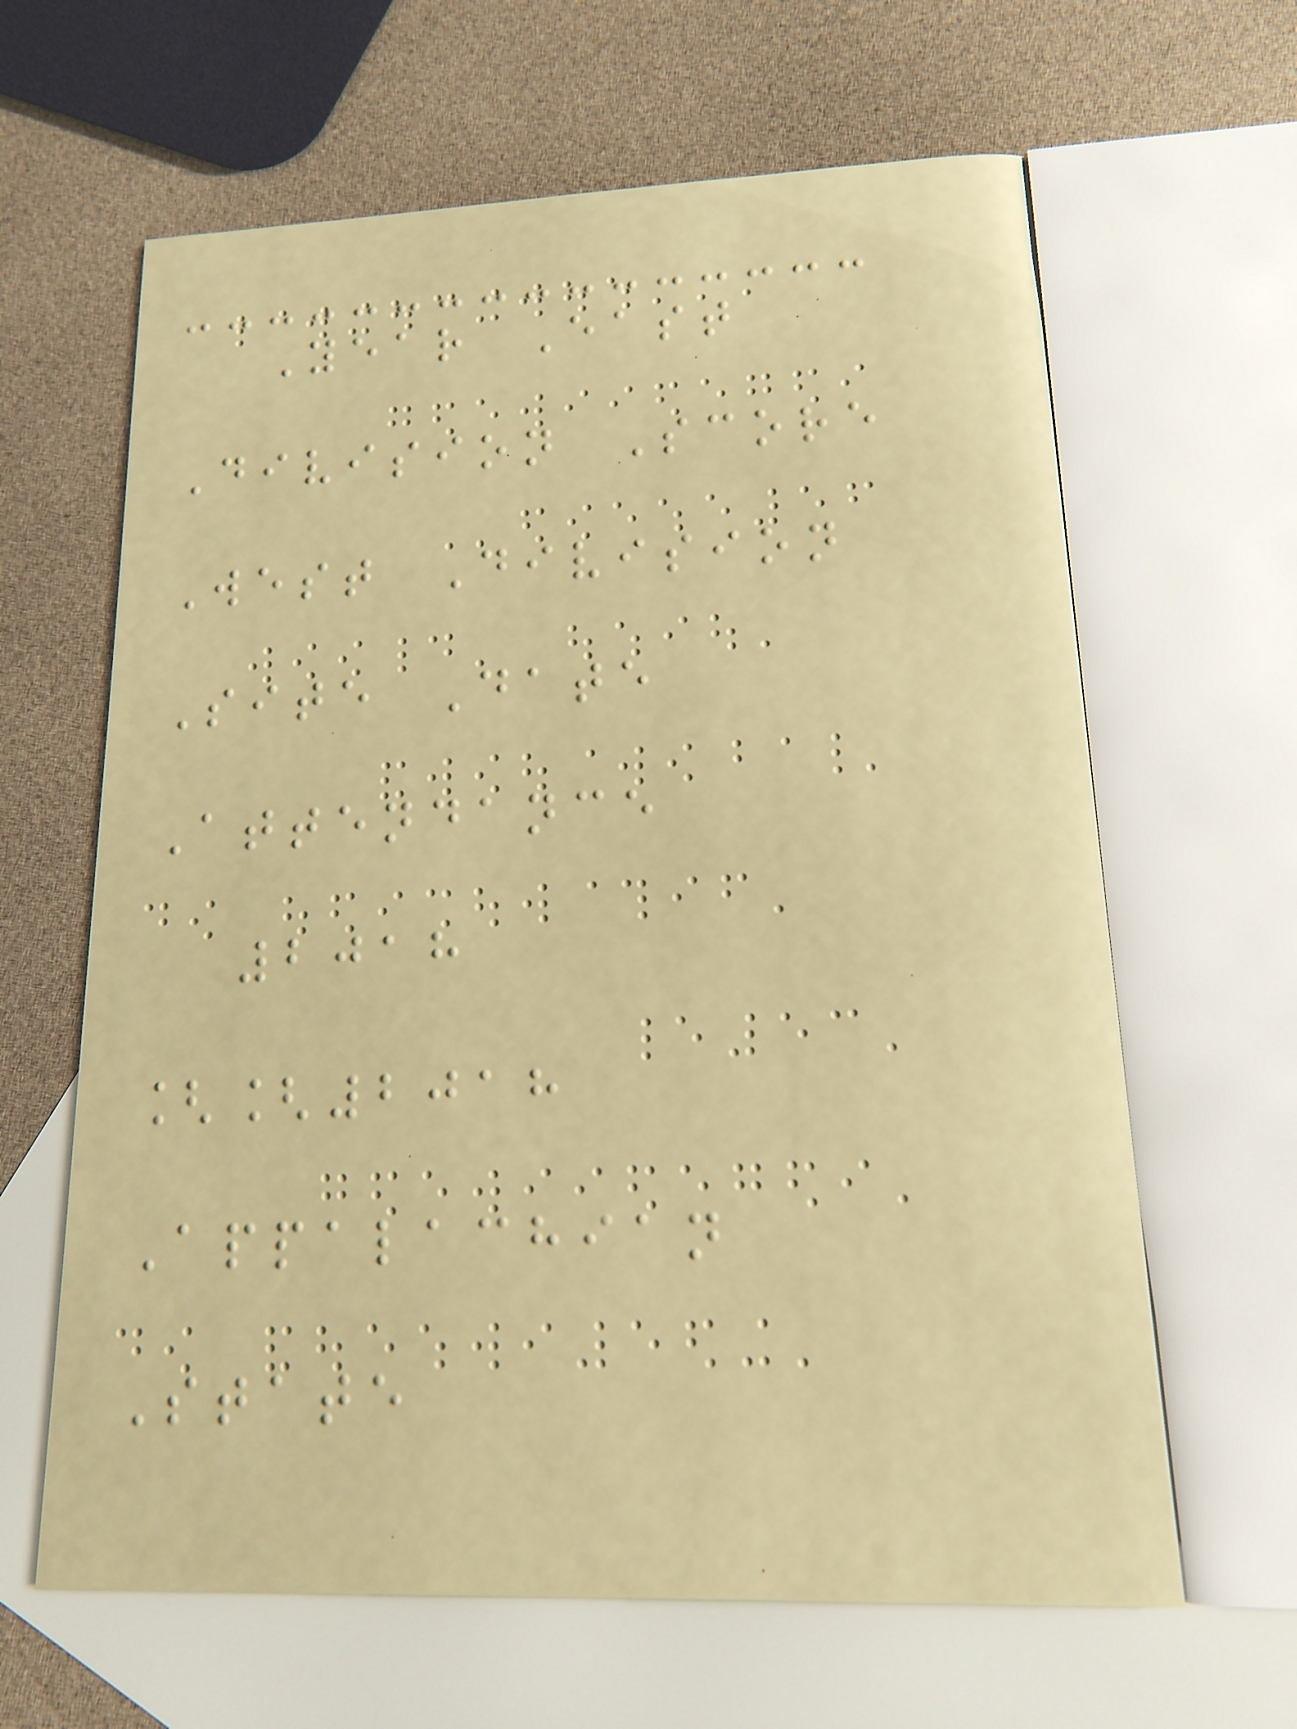Year East
Division Score
West Division
Site Date
Attendance
2018
[[2018
Appalachian
State
